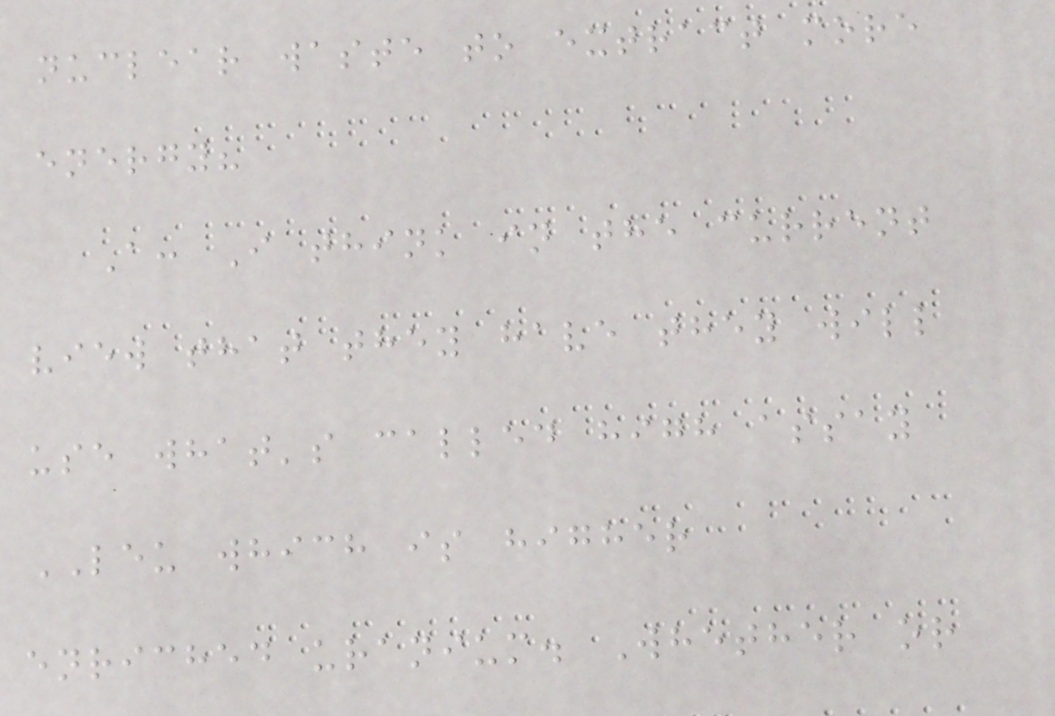nuclear waste to extract more
energy?
A: I think in the current
view that they have they will
use what's called high assay
LEU which is higher
enriched uranium. Whether or
